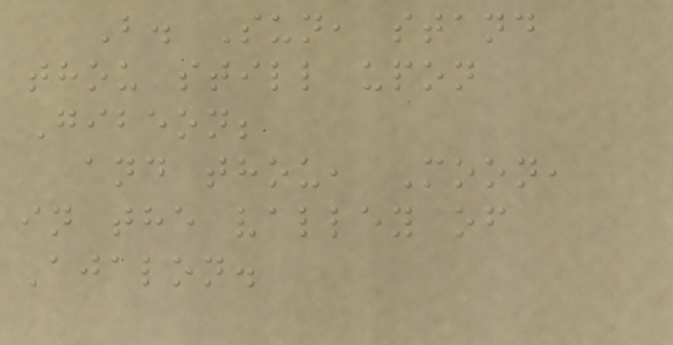B. Sun, stand
thou still upon
Gibeon;
and thou, Moon,
in the valley of
Ajalon.
